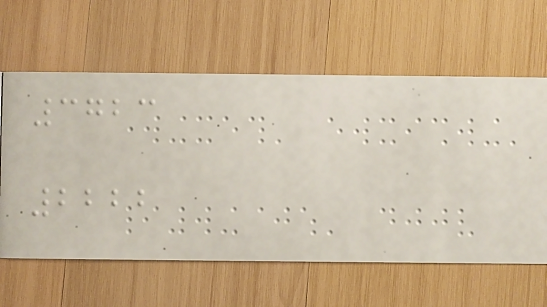3723
2222
